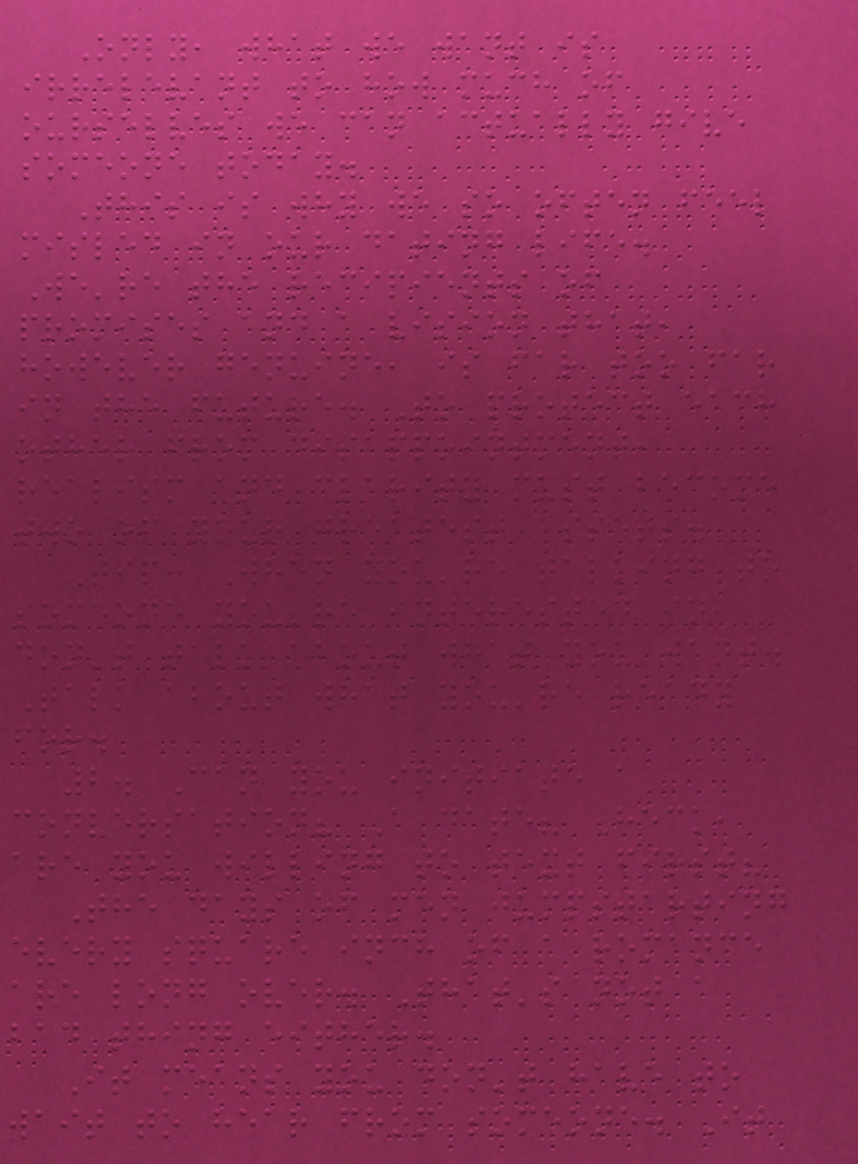Only, what we want is
irrelevant to how much of
ourselves we can actually give
someone today.
This is why we so often feel
misled in our dating life.
We're the recipients of
promises and a vision that,
however genuine, is far too far
in the future. To protect each
other from disappointment,
realism and clarity must become
two of your greatest assets.
Tip: When you're talking to
someone you're interested in,
don't talk about what you want.
Talk about what you're ready
for.
2. Can you initiate a
conversation? A date? Heck,
are you willing to text first?
The days of men jumpstarting
every square inch of a romance
are long over. That's not a
bad thing either.
It means you don't have to
wait to hear from someone. It
